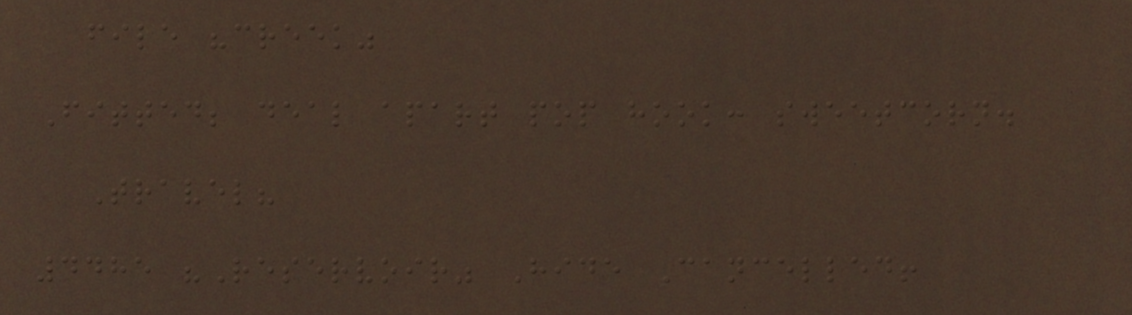file "creek"
Fitted; deal apart pop hook: sweetcorn.
Travel?
4485 "Reservoir" Hide Cancelled!
